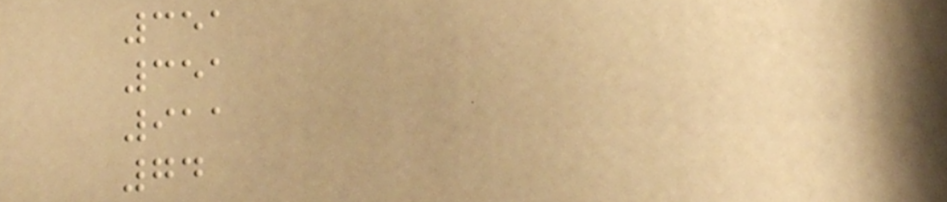351
351
911
74
